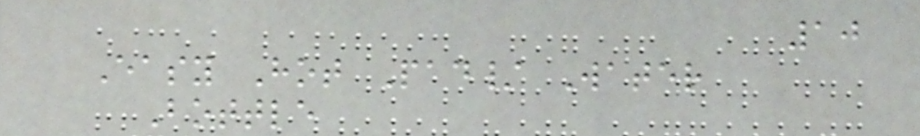10
Easy Hot Pad/ Water
Bottle
